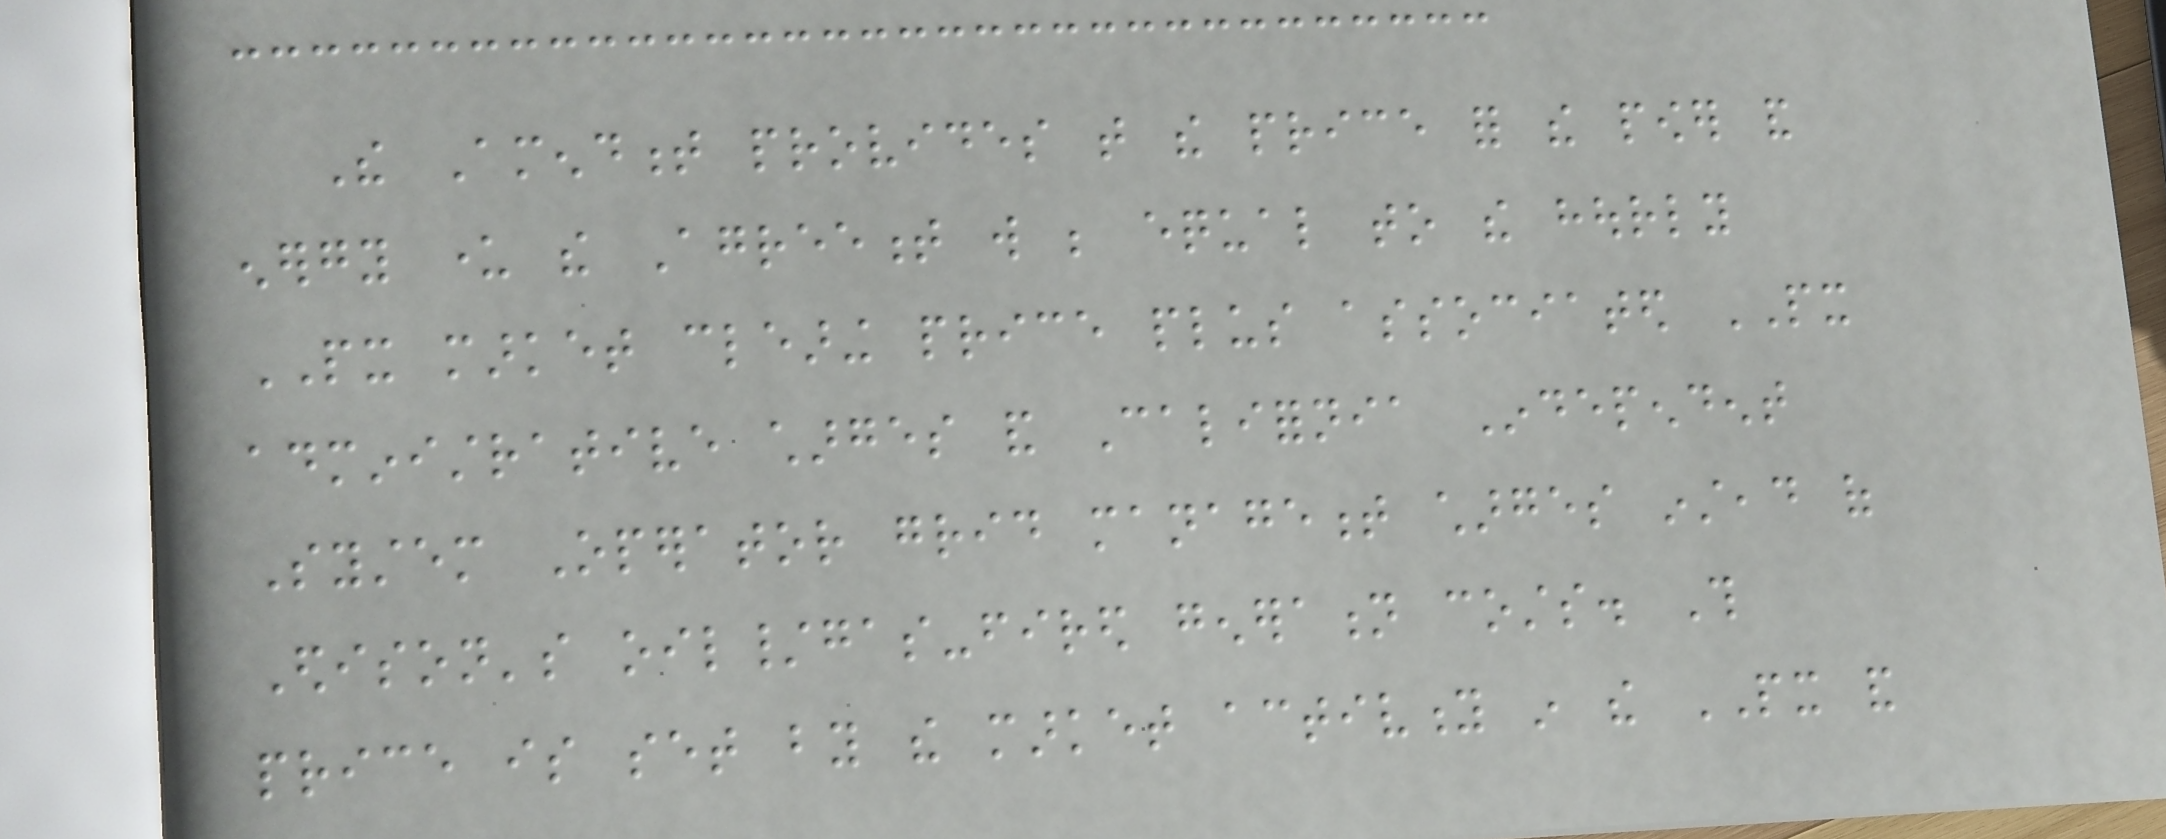The Amendment provides that the price for the power and
energy under the Agreement will be equal to the hourly
PX market clearing price plus associated PX
administrative charges and California Independent
System Operator grid management charges instead of
Edison's oil/gas-fired generation costs. This
price is set by the market activity in the PX and
